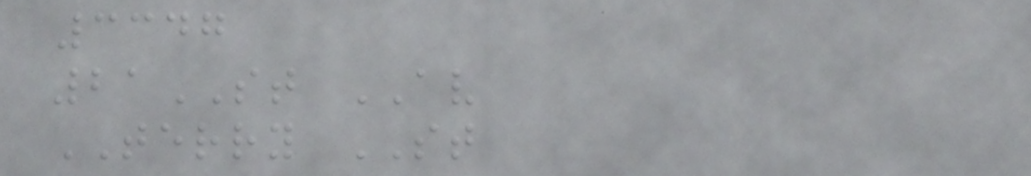3347
21ST AV
TERRY ST
